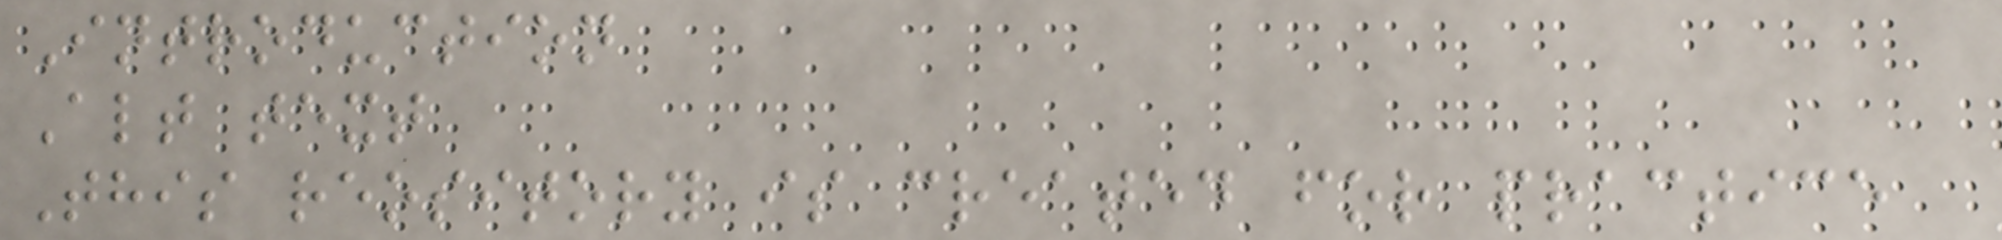Introduction
Alt text
This reository is created for practice
